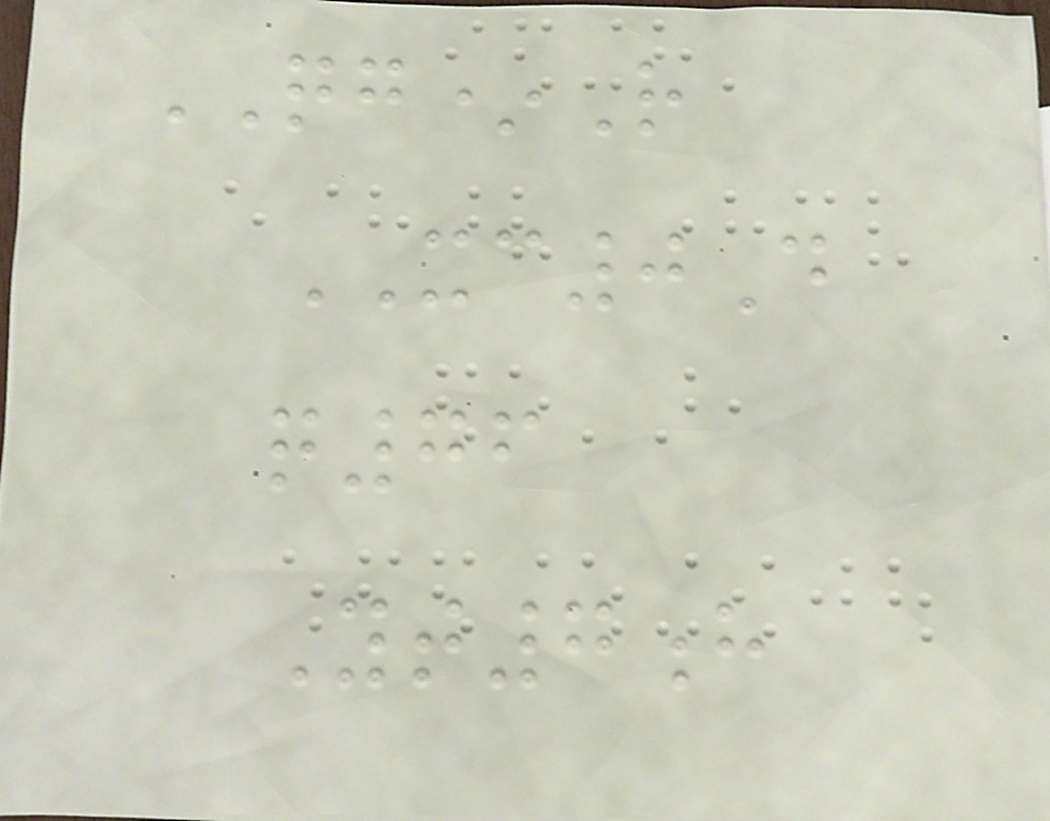QG*R
XC0D
q76
Yt7h
